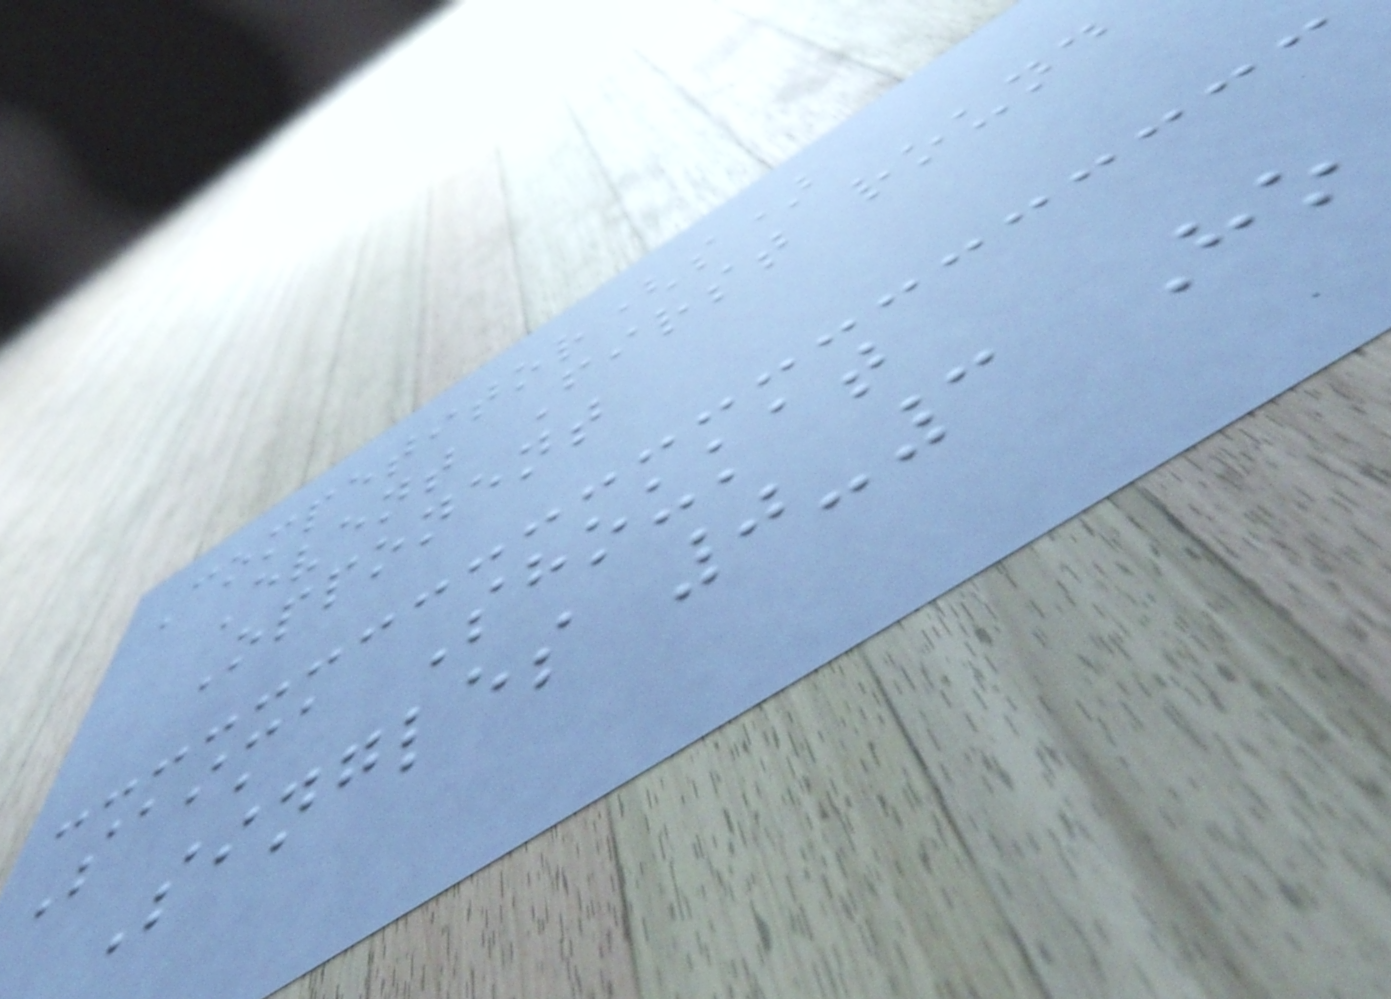Competitor(s)
Event First round
Opponent
Saima Shoukat
Singles 0-3 Ho
